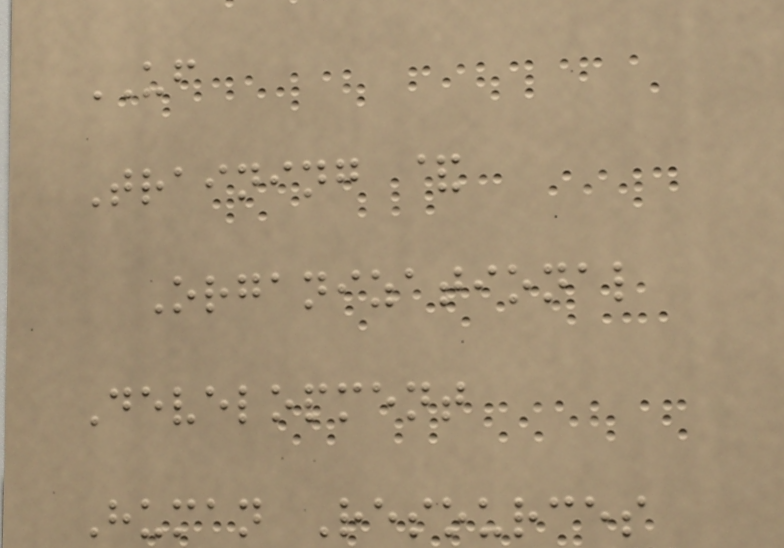UF
Training &
Organizational
Development
Human Resources
